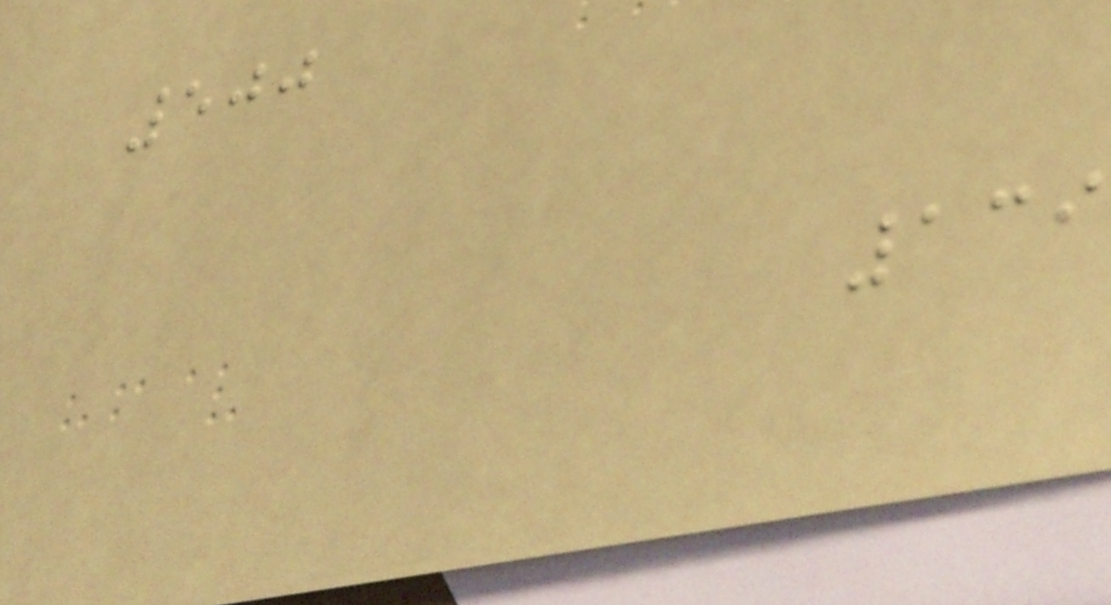500
139
